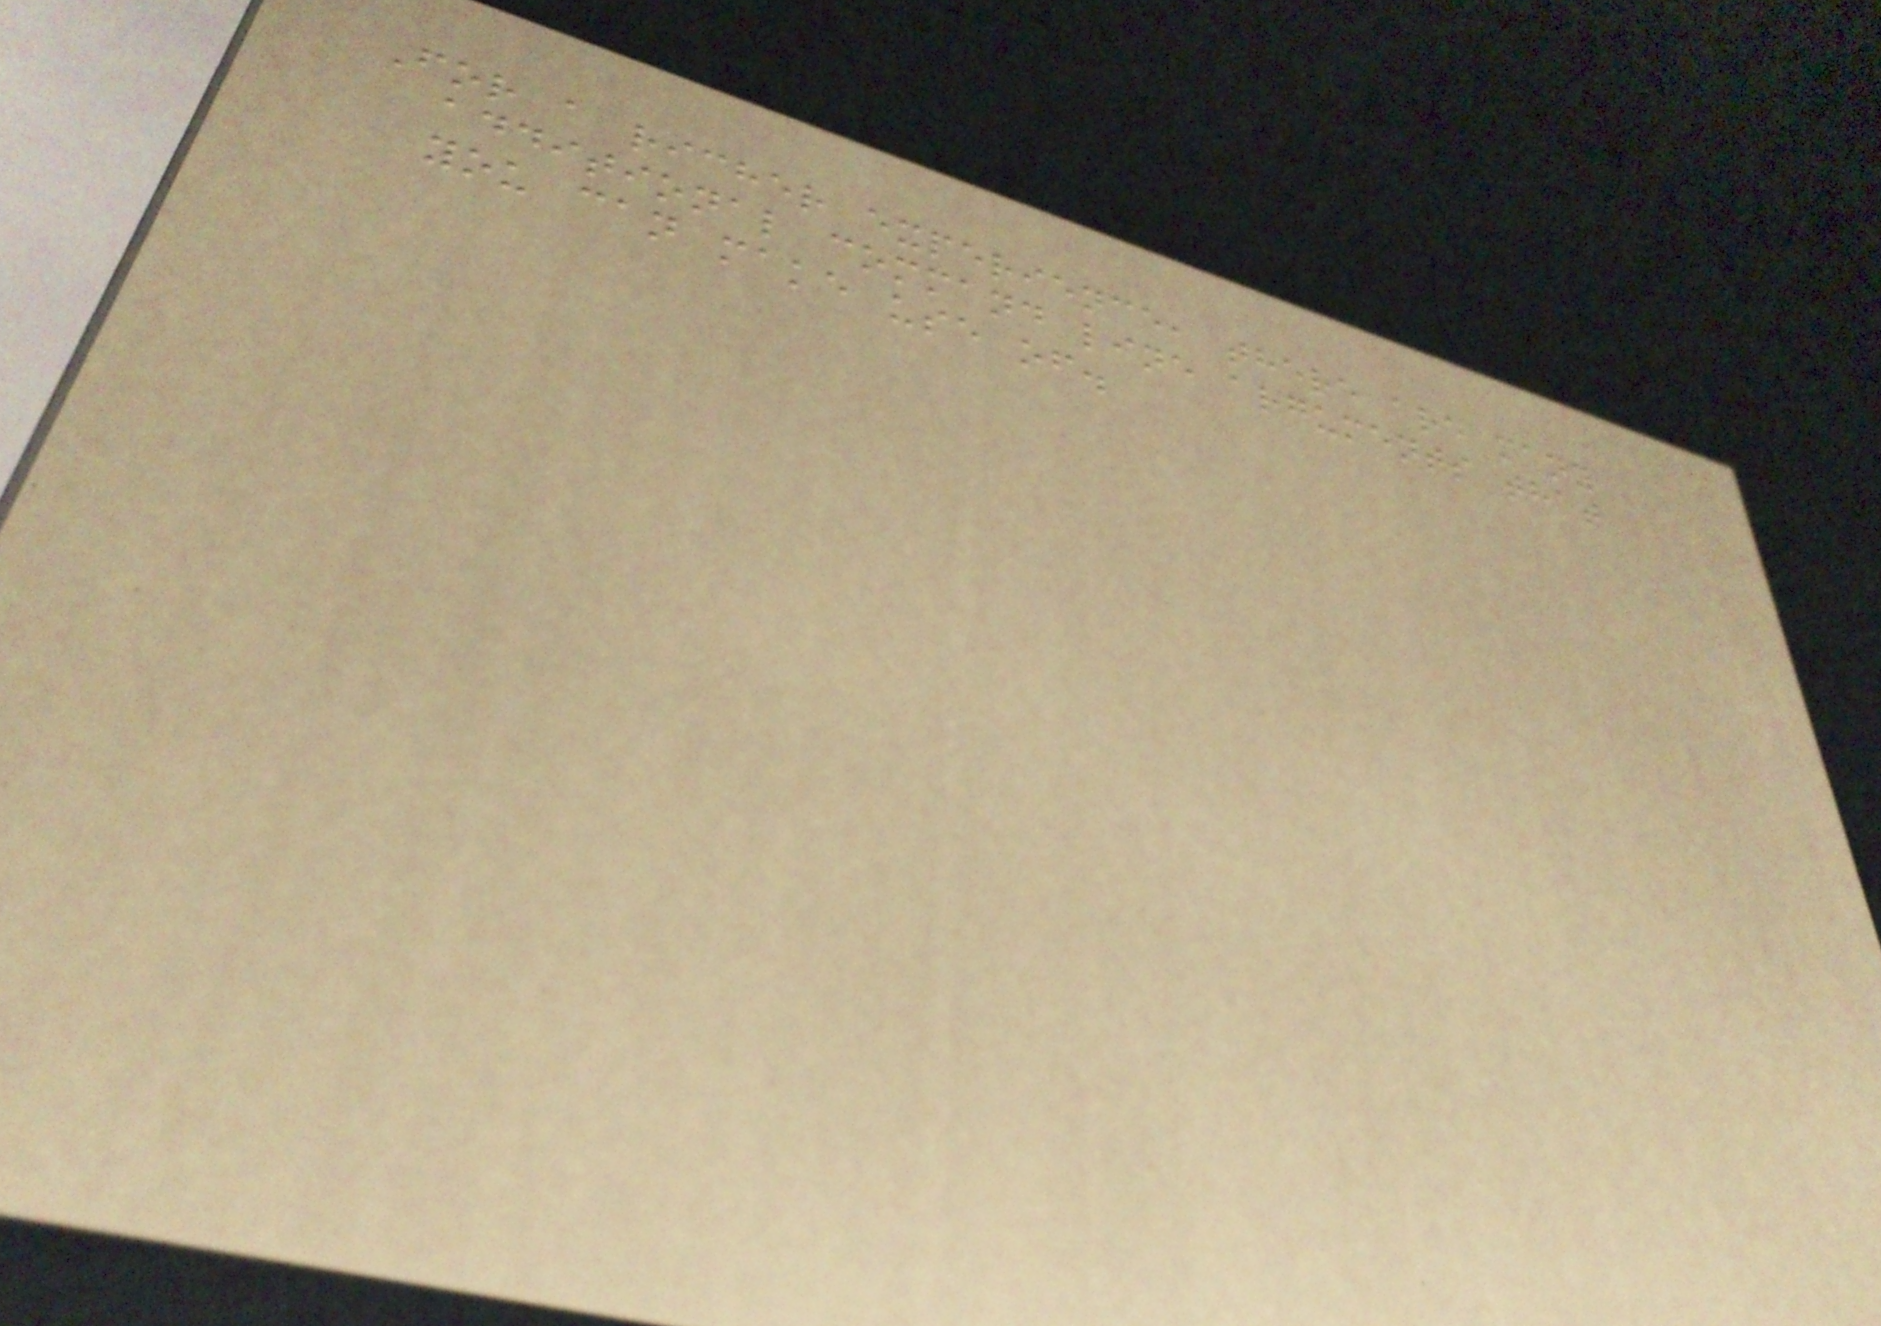For a richer experience, there are many
additional command line arguments that
you can make use of.
